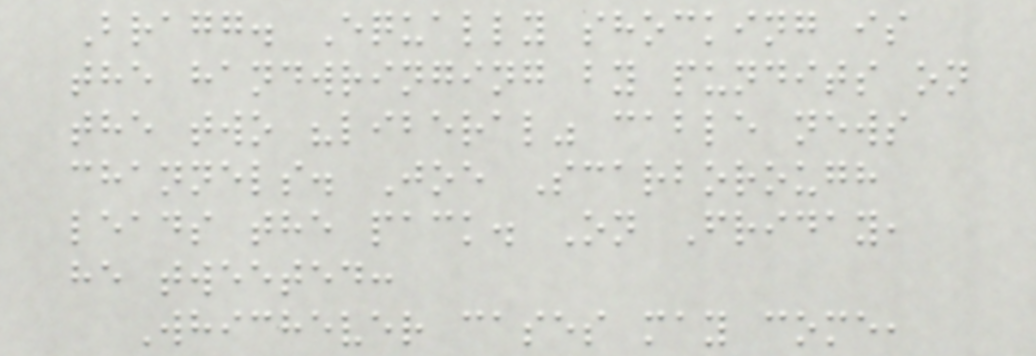Bragg. Equally shocking is
the handwringing by pundits on
the two "liberal" cable news
channels. Joe Scarborough
leads the pack. On Friday,
he tweeted:
Whichever cases may come,
